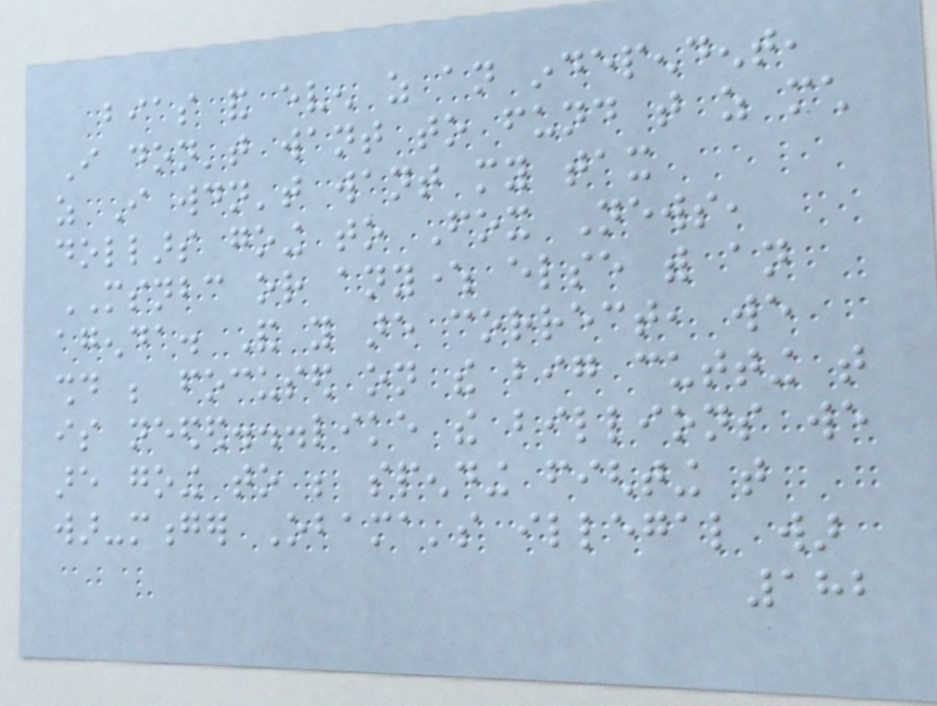bias and even as an independent,
I don't want to fund that as much
as I wouldn't want my tax
dollars going to Fox News,
MSNBC or anywhere else with an
agenda. And you are correct, we
should be focused on the big cutting that
is needed...like the billions we
are going to be spending fighting that
war-monger Obama's illegal war
182
